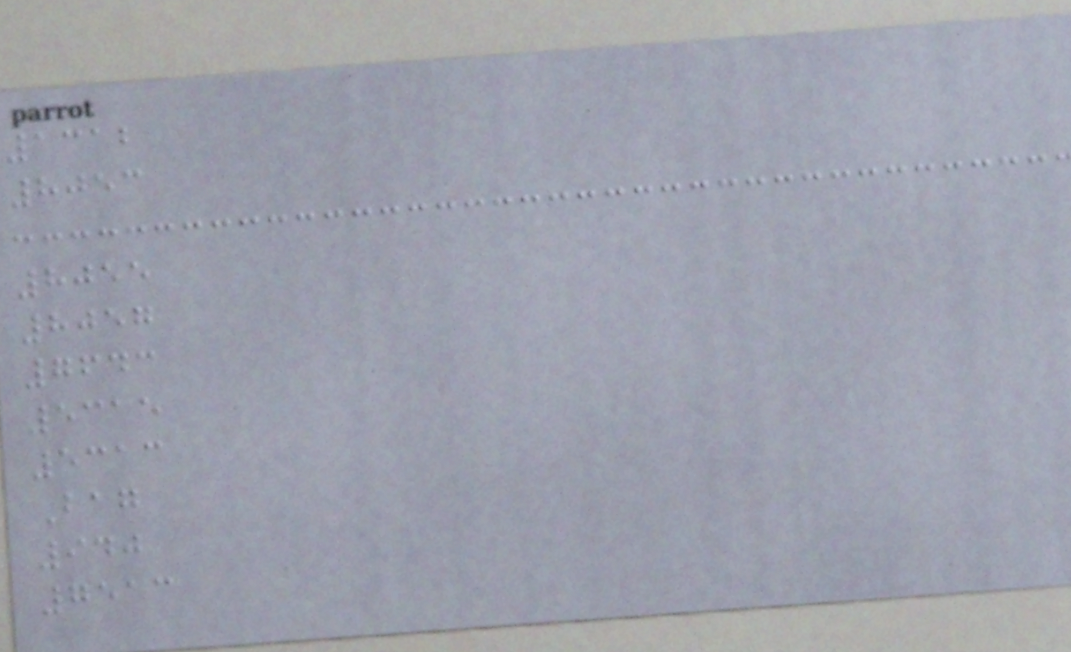1312
8053
8055
8057
7643
5315
5313
Bag
940
7513
